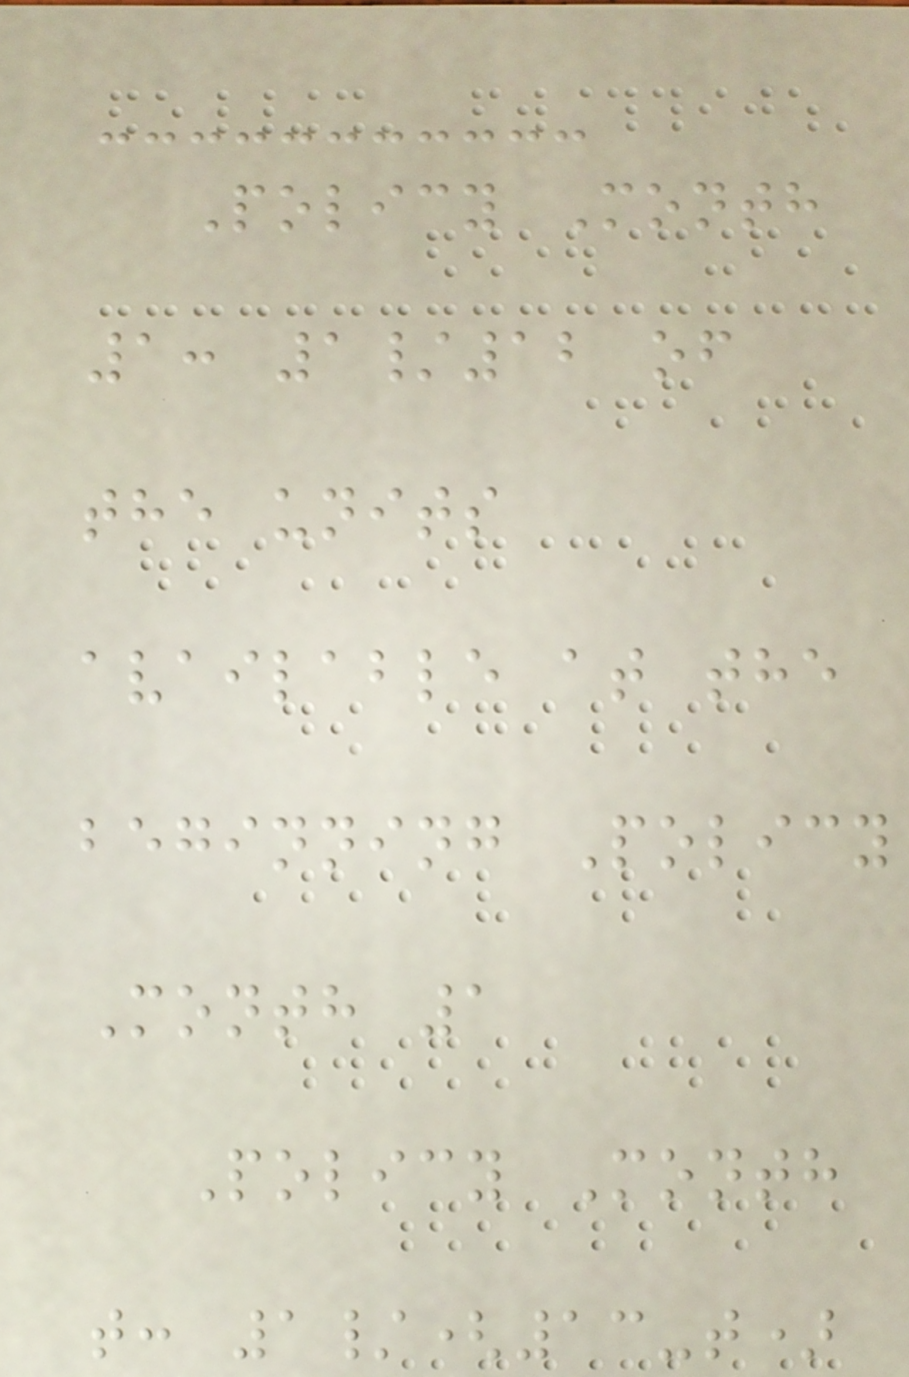Policy Month
1: 1/12 of
the units
available at the
beginning Policy
Month 1
Policy Month
t: 1/(13-t)
